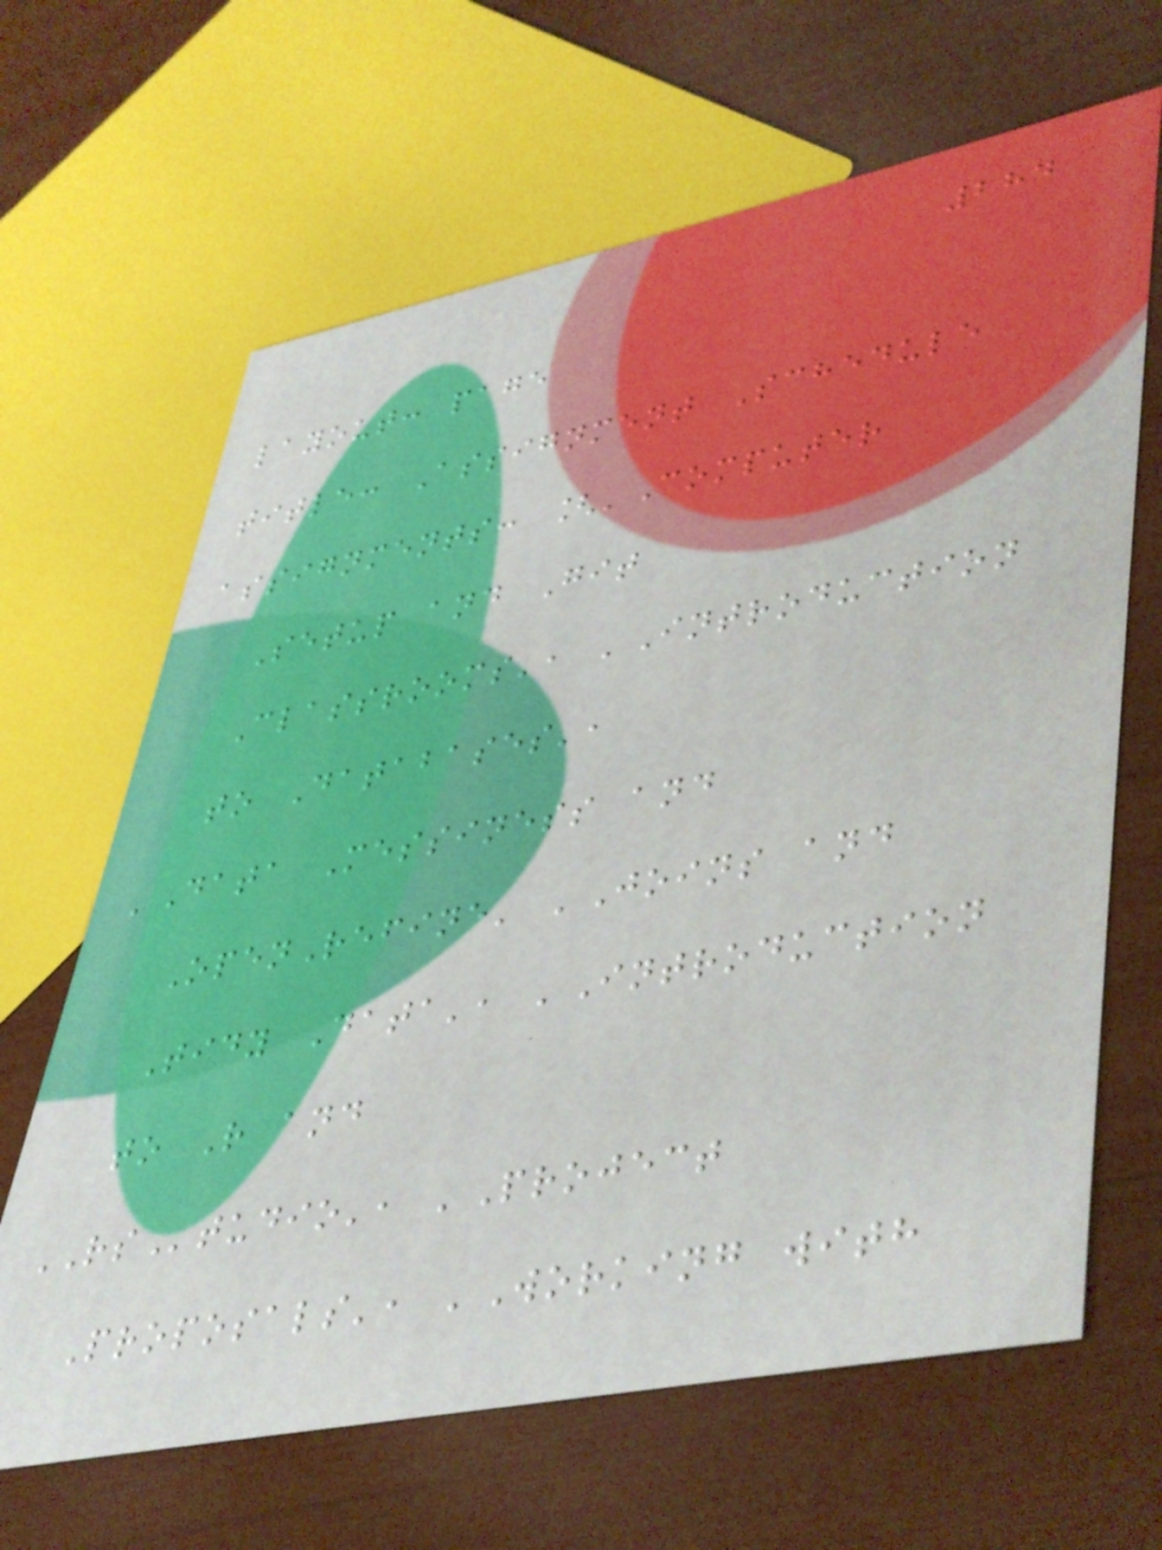284
layout: page
title: Assignment Schedule
assignments: ['Computer
Setup and Git
Classrooms', 'Introduction
to Databases',
'Data Messiness and
OpenRefine' 'Joins and
Tidy Data', 'Introduction
to R and
RStudio', 'Project
Proposals', 'Working with
